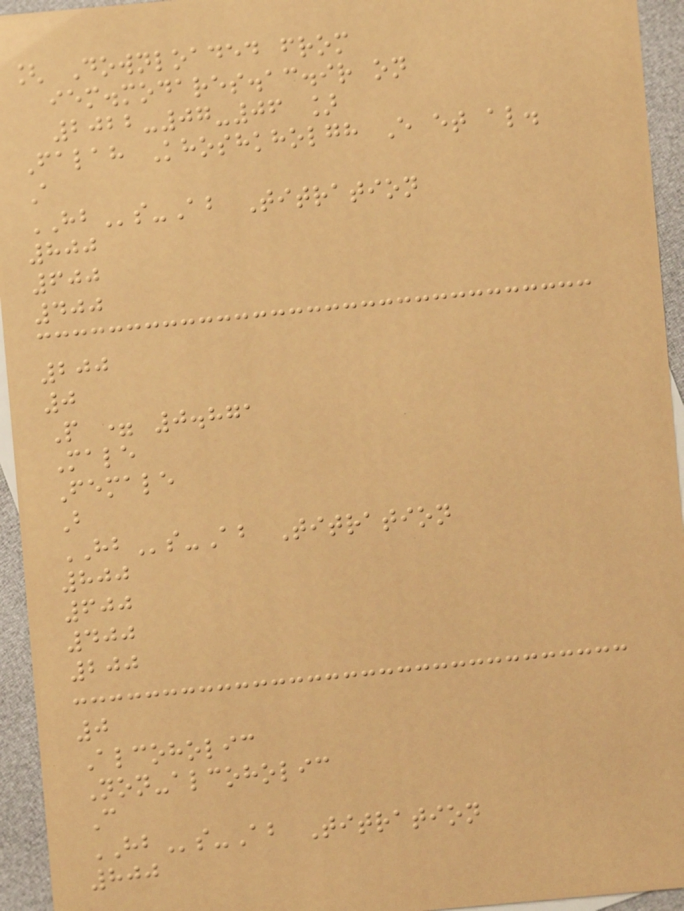[ Downloaded from
iem.modares.ac.ir on
2022-07-06 ]
Falah Khoshkholgh E et al.
A
HBs-Ab Titration
800
600
400
200
0
P = 0.871
Male
Female
B
HBs-Ab Titration
800
600
400
200
0
Alcoholic
Non-alcoholic
C
HBs-Ab Titration
800
